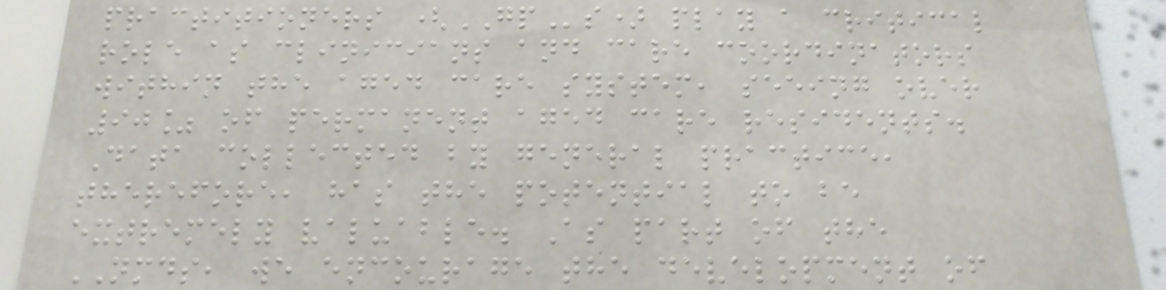practitioners (GPs) play a critical
role as clinicians and care coordinators
within the aged care system, seeing over
90% of permanent aged care residents.
Data collected by general practice,
therefore, has the potential to be
extremely valuable. As part of the
NMDS, we encourage the development of
